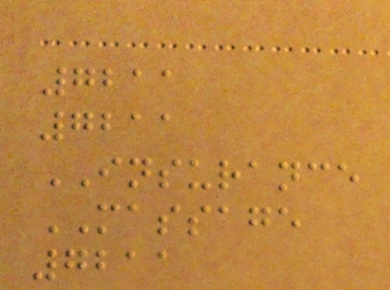7211
7211
INSURANCE
MASSAGE
7211
